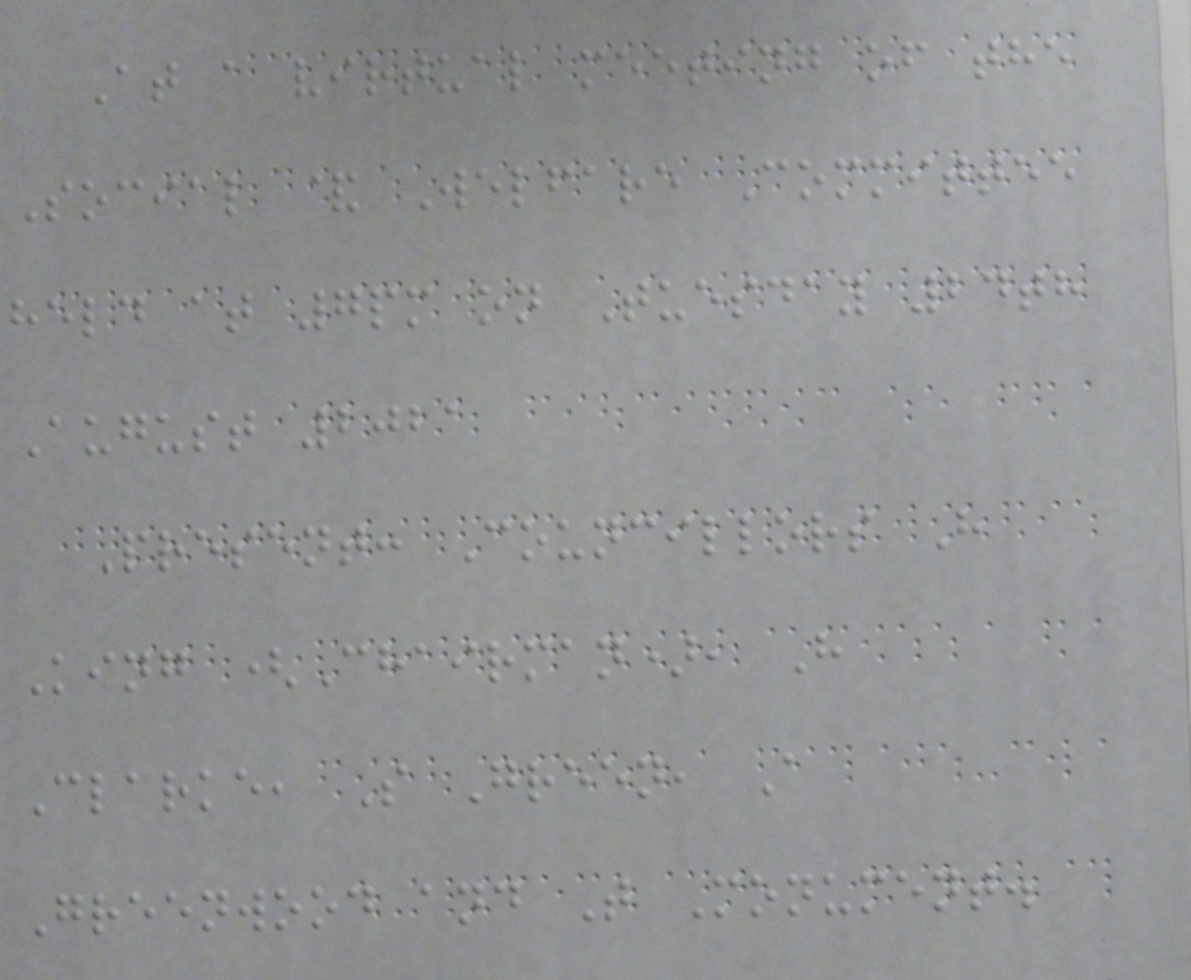At a virtual meeting of the
Social & Welfare Committee
held at 7pm on Tuesday 24th
August 2021
Present: Councillors H
King (Chairman), H
Clarke, S Green, A
Greenwood and T Monument.
